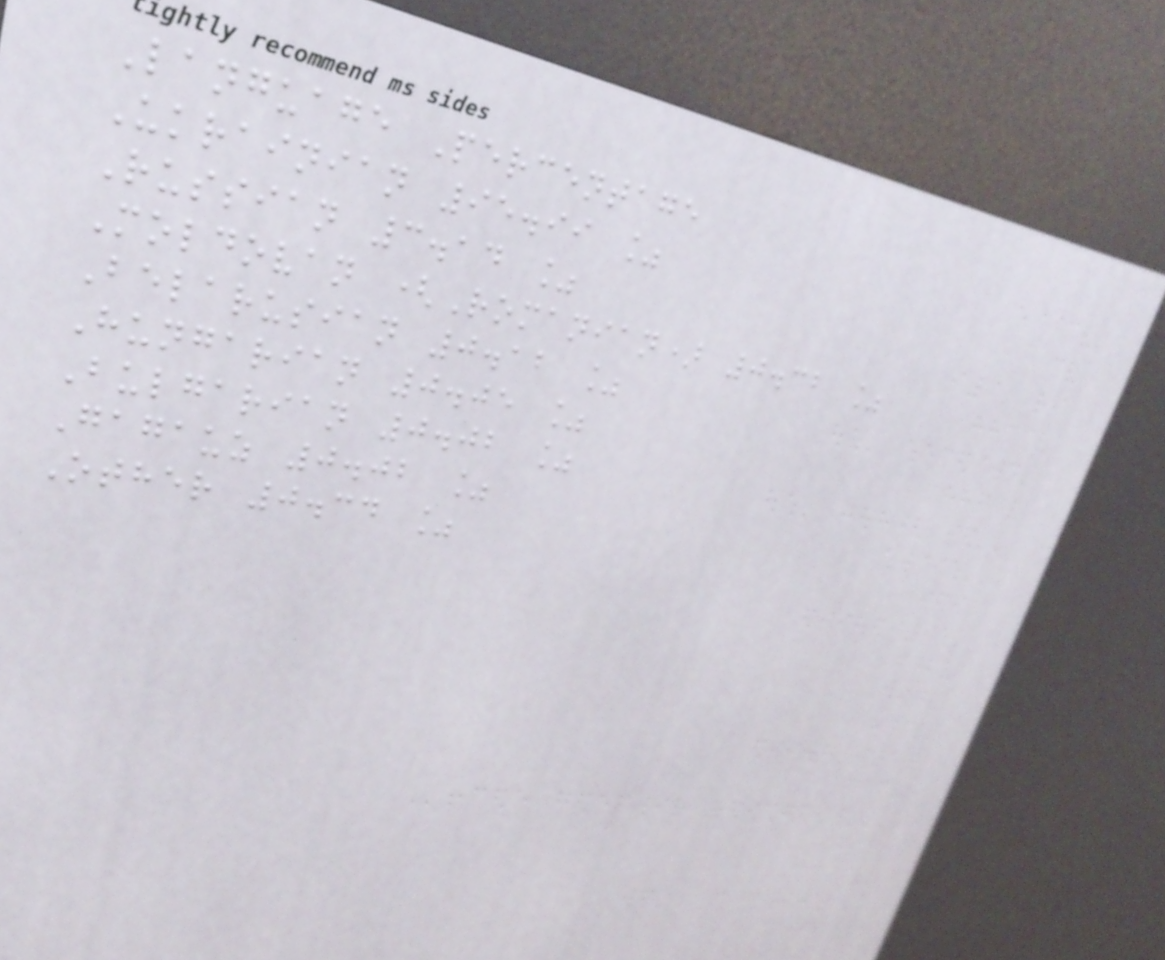Language Percentage
Ukrainian 95.99 %
Russian 3.14 %
Moldovan (Romanian) 0.32 %
Belarusian 0.12 %
Hungarian 0.05 %
Bulgarian 0.02 %
Gagauz 0.02 %
Other 0.34 %
